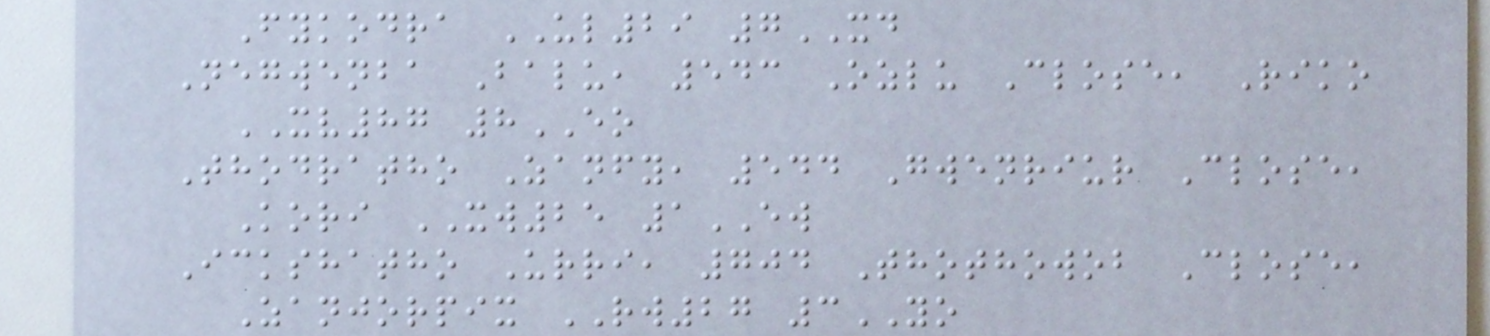Fykodra UL29 7XD
Negwenba Balu, 543 Ozlu Close, Riko
XV87 8EO
Thodratho Zanfy, 544 Gwenriur Close,
Kori XW25 1EW
Ickshatho Urri, 704 Thothowob Close,
Zanjorpix RW27 3YO
